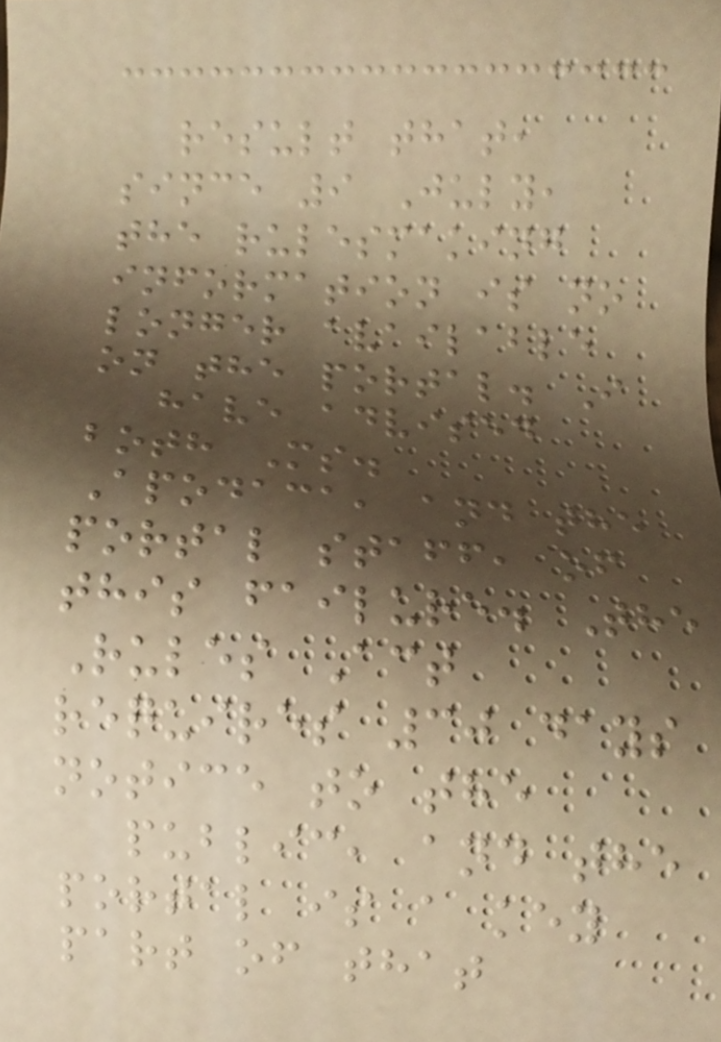result that,
since 9 July,
the rulesmaking
information is no
longer available
on the portal. I
have advised
both Ms.
Apodaca, and the
portal staff, of
this failure. The
Rules Act
requires 30 days
notice to the
public, and the
portal is a key
part of that
